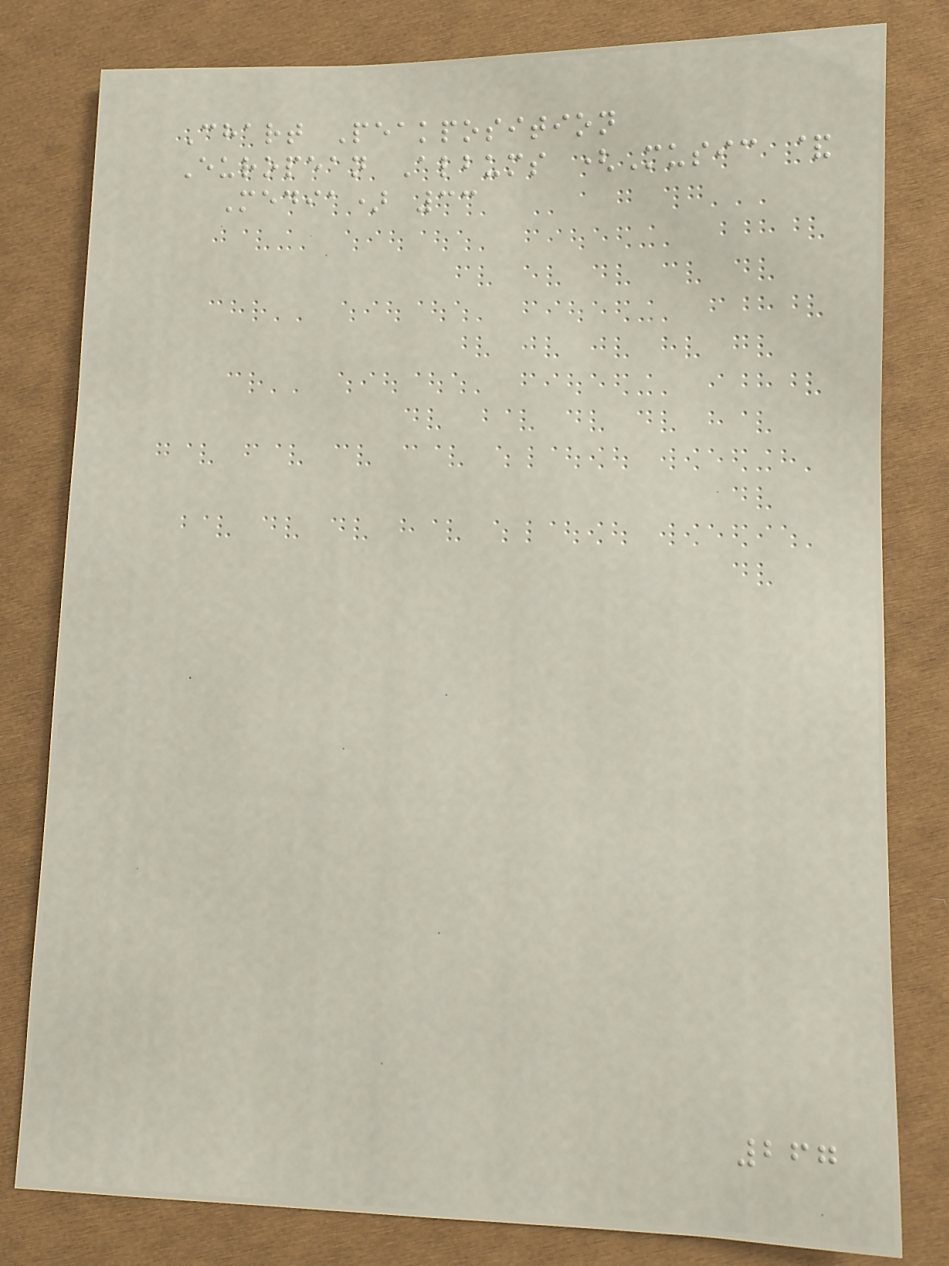Chart Peakposition
European Albums (Music &
Media) 33
267
